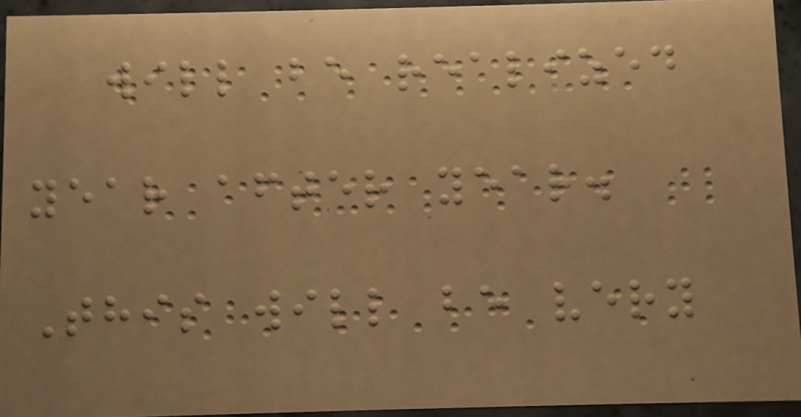will be realized
year after year.
This will be very
